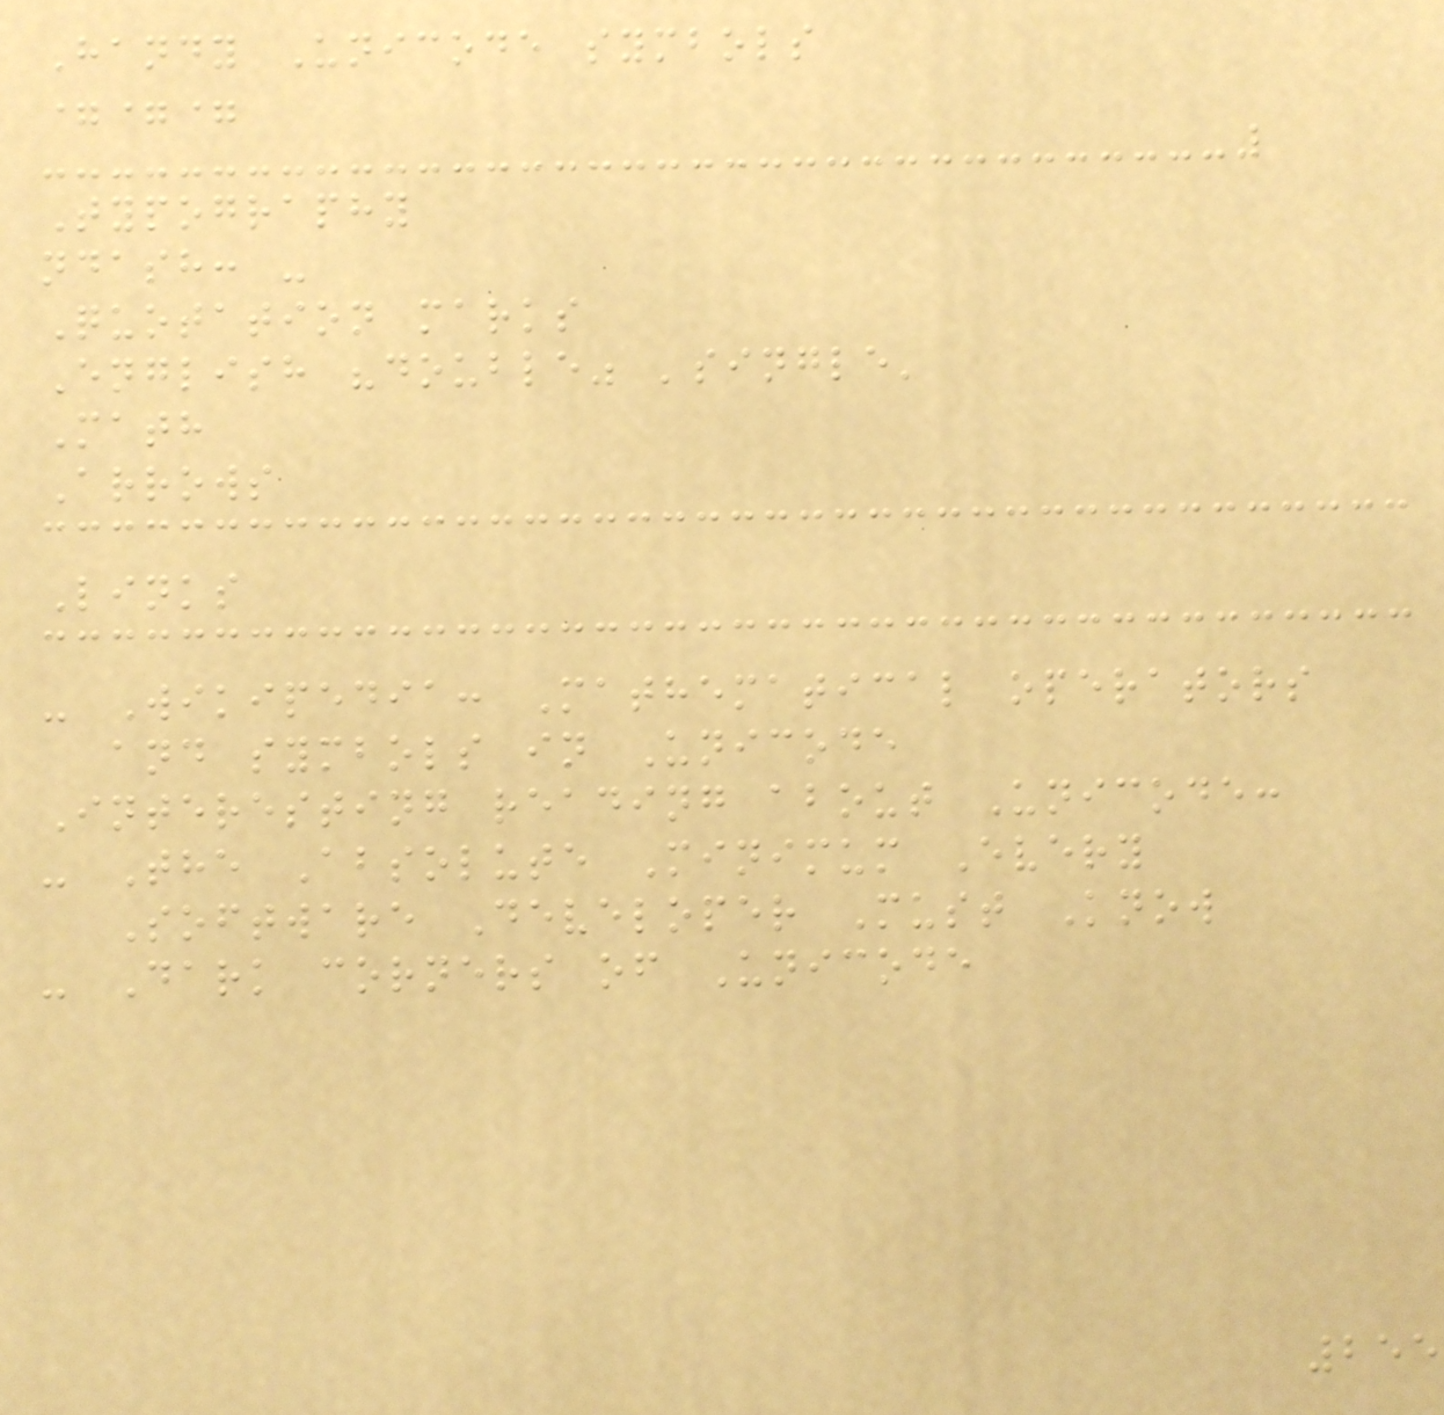Handy Unicode symbols
===
Typography
ndash: -
Quotation marks
English "double" 'single'
Math
Arrows
Links
- Wikipedia: Mathematical operators
and symbols in Unicode
Interesting reading about Unicode:
- The Absolute Minimum Every
Software Developer Must Know
- Dark corners of Unicode
255
